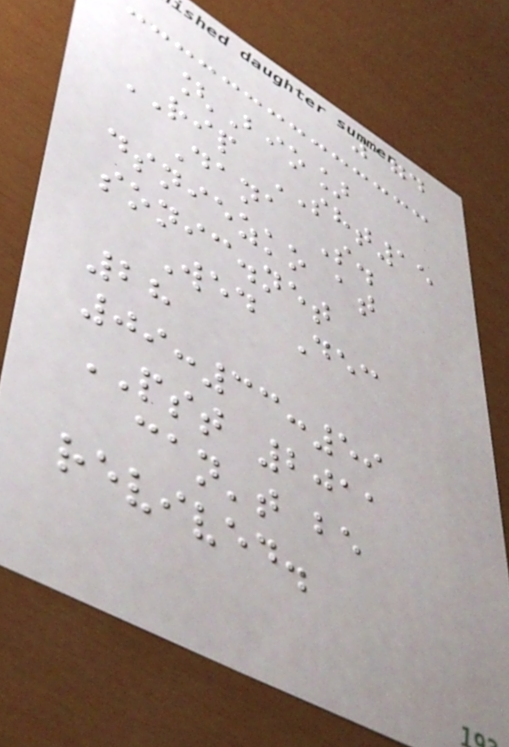174
[Bio]
RIP SHT15
Dana S.
dsniezko at
sonic.net
Wed Dec
28
09:33:59
PST 2011
can't be
revived.
